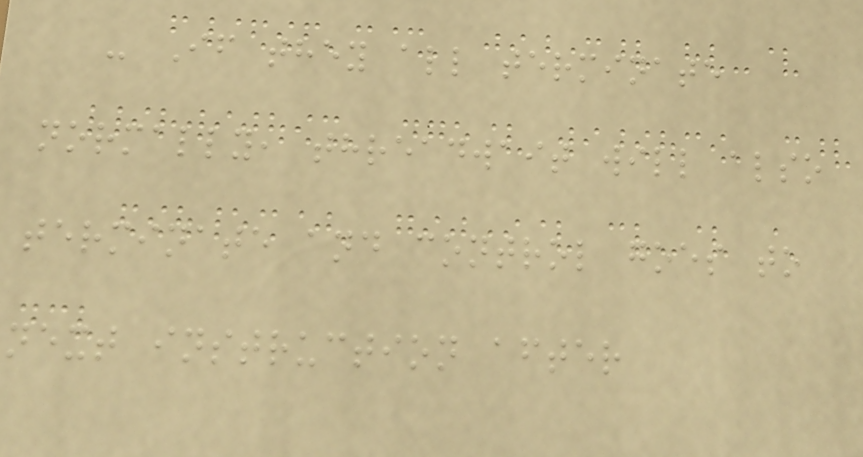- If they all terminate
normally, threadwait will also
terminate and control goes to
next instruction after
